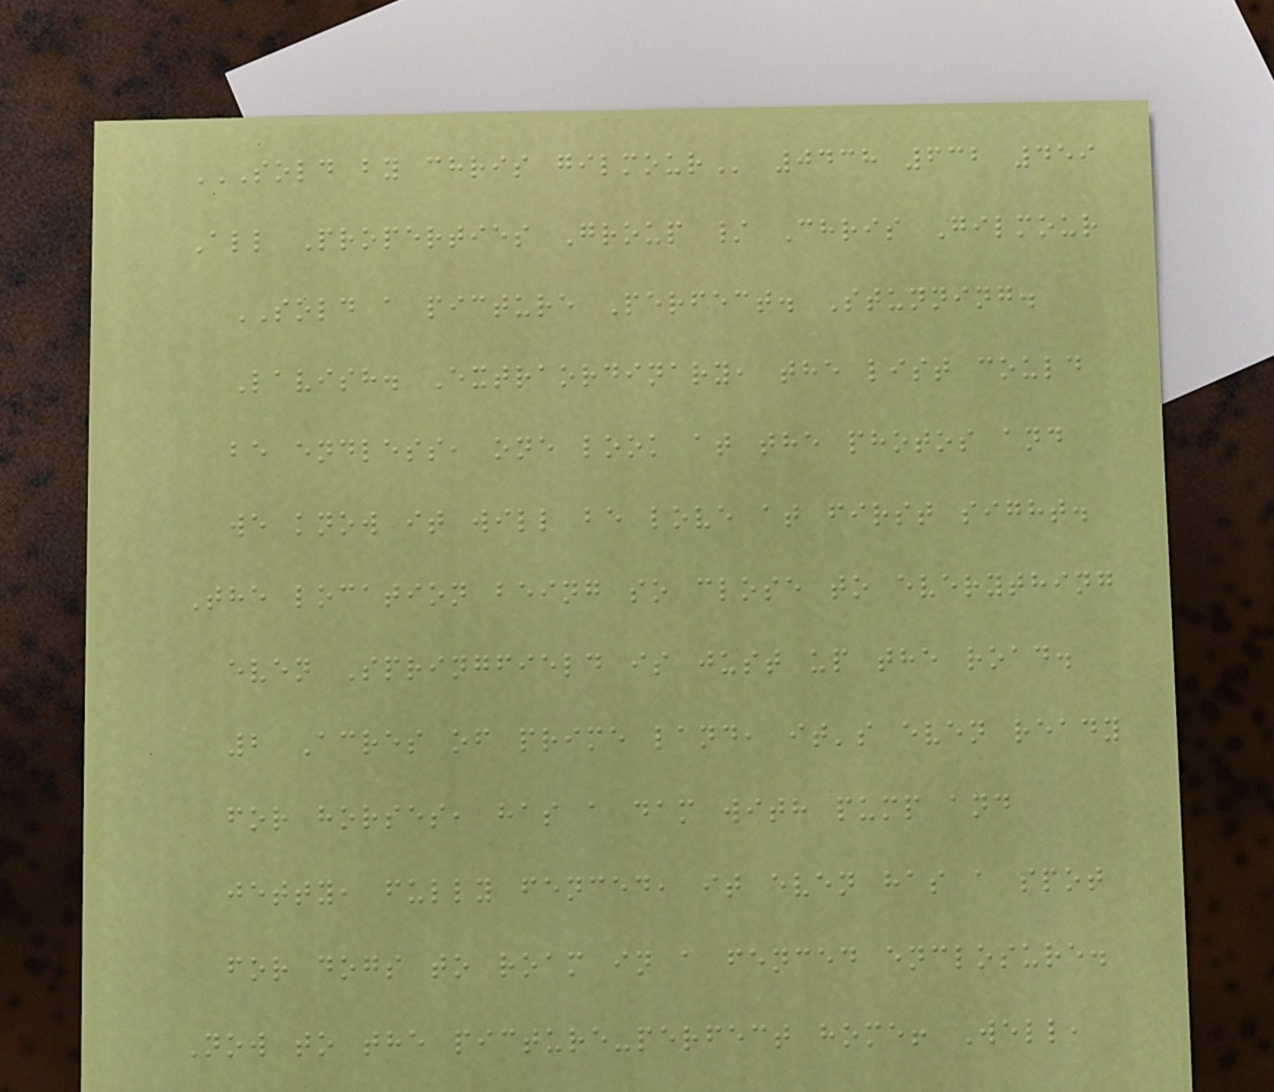SOLD BY CHRIS GILMOUR 0438 632 459
All Properties Group / Chris Gilmour
SOLD a picture Perfect. Stunning.
Lavish. Extraordinary, the list could
be endless, one look at the photos and
we know it will be love at first sight.
The location being so close to everything
even Springfield is just up the road.
2 Acres of prime land, it's even ready
for horses, has a dam with pump and
jetty, fully fenced, it even has a spot
for dogs to roam in a fenced enclosure.
Now to the picture-perfect home! Well,
